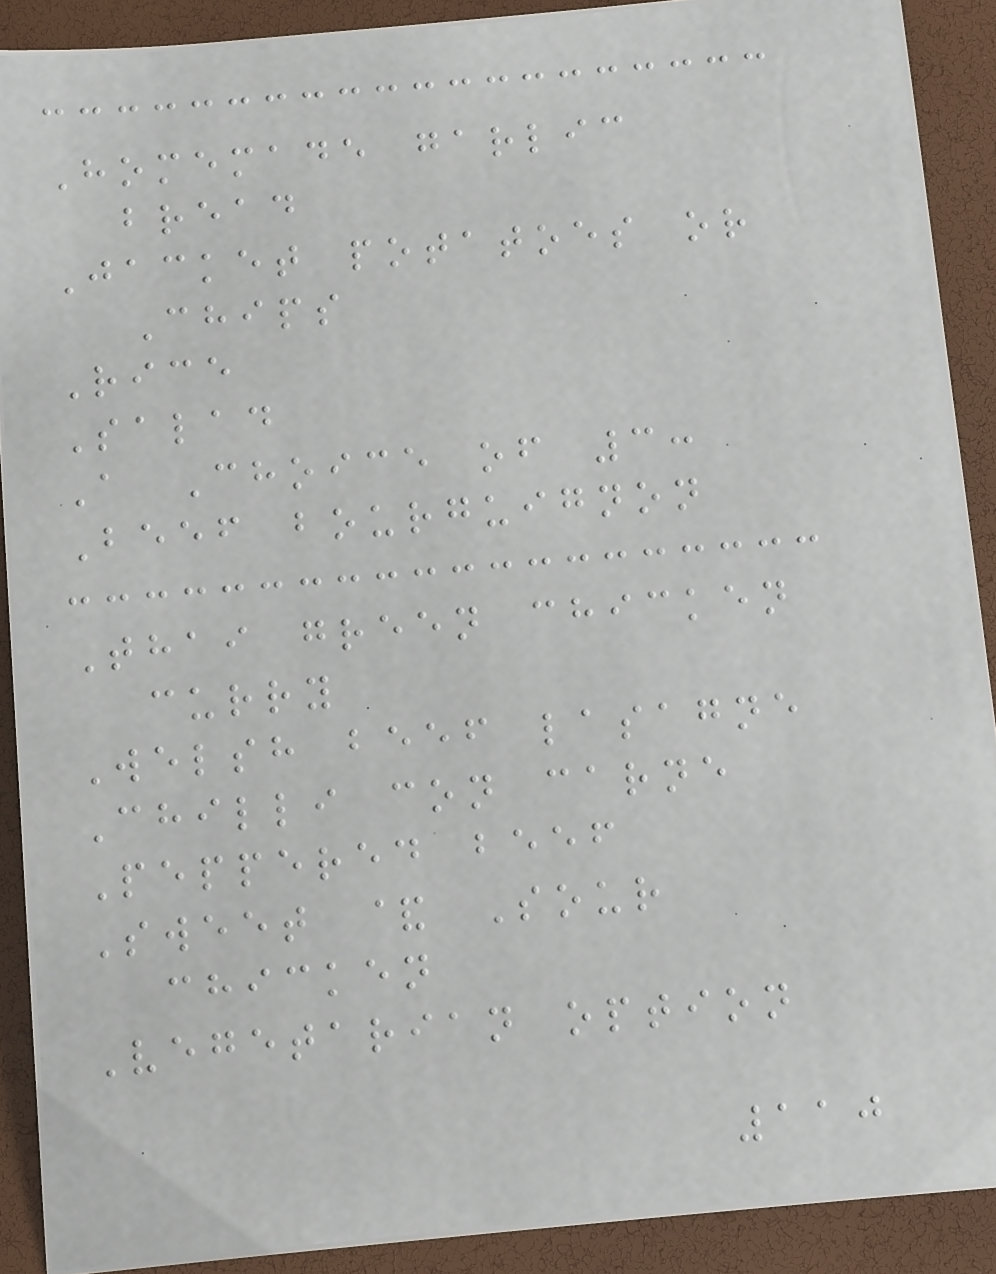Homemade garlic
bread
Jacket potatoes or
Chips
Rice
Salad
A Choice of 3:
Beef bourguignon
Thai green chicken
curry
Welsh beef lasagne
Chilli con carne
Peppered beef
Sweet & Sour
chicken
Vegetarian option
110
